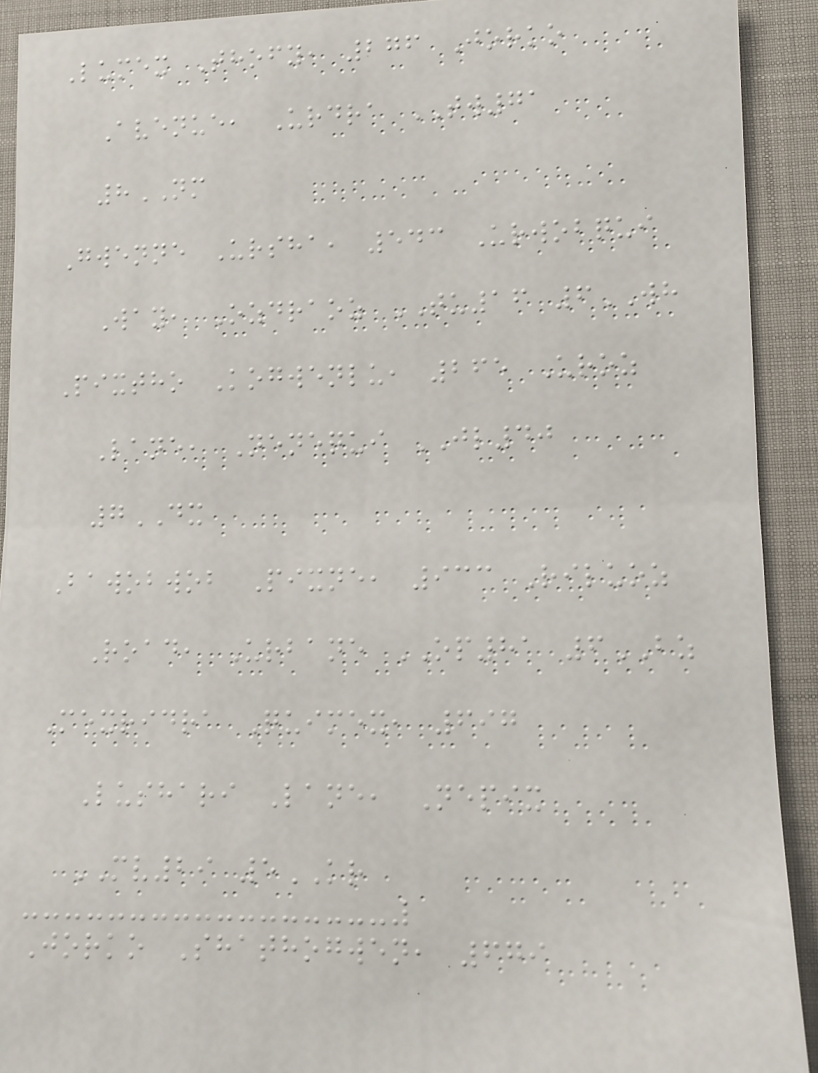Lumex Thofy, 276 Jorko
Avenue, Urdra TW71
8NM
Gwenne Ursha, 543 Urwobqui
Way, Ozdraoz TU16 6WH
Pixtho Kogwenlu, 265 Uroz
Lane, Nenequi JL40
7DX
Bawobwob Pixne, 933 Riluoz
Road, Urbane OP81 6BZ
Mexridra Quimex, 697
Lushari Lane, Nepix
MV29 5KR
Jorko Shathogwen, 679
